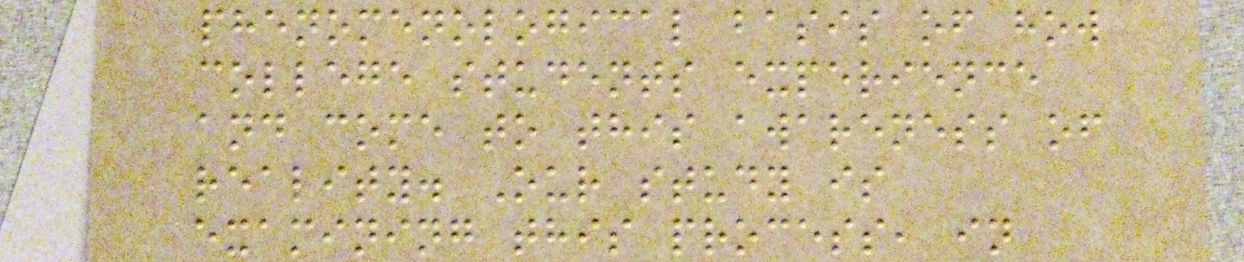phenomenological basis of how
college students experience
and come to this awareness of
reality. Our study is
examining this process, in
